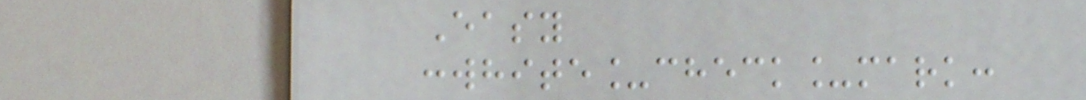Easy
:white_check_mark:
